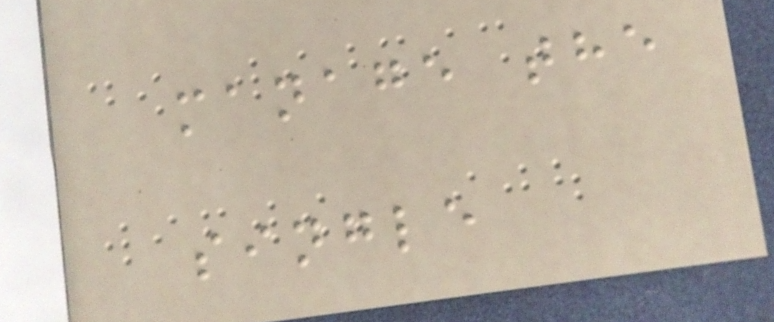manage the
single
